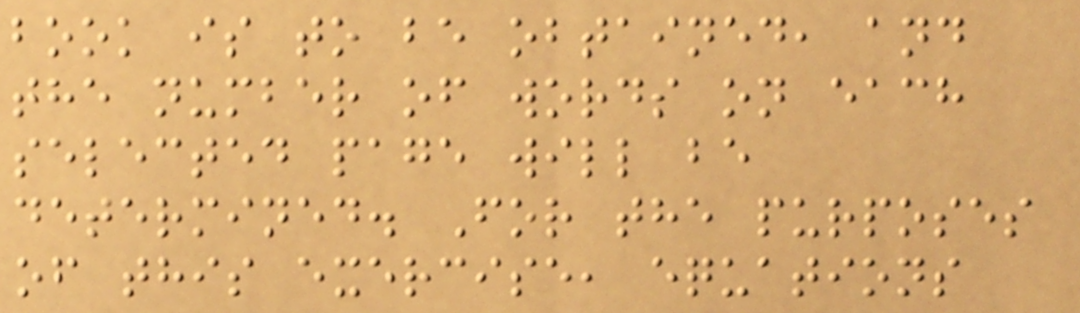book is to be obtained, and
the number of words on each
selected page will be
determined. For the purposes
of this exercise, equations
